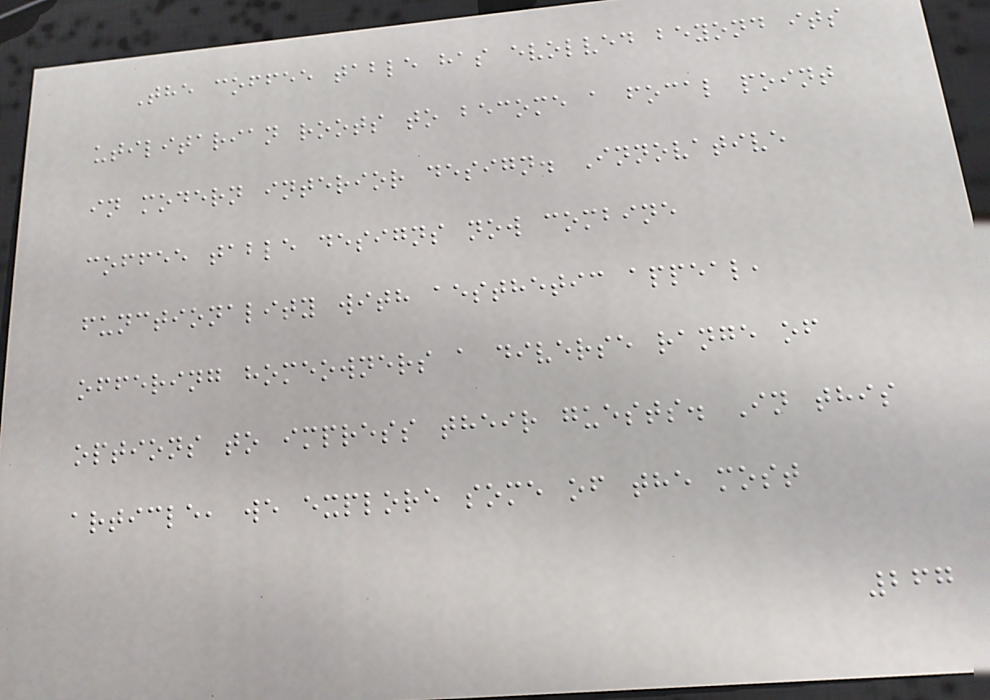The coffee table has evolved beyond its
utilitarian roots to become a focal point
in modern interior design. Innovative
coffee table designs now combine
functionality with aesthetic appeal,
offering homeowners a diverse range of
options to impress their guests. In this
article, we explore some of the most
267
